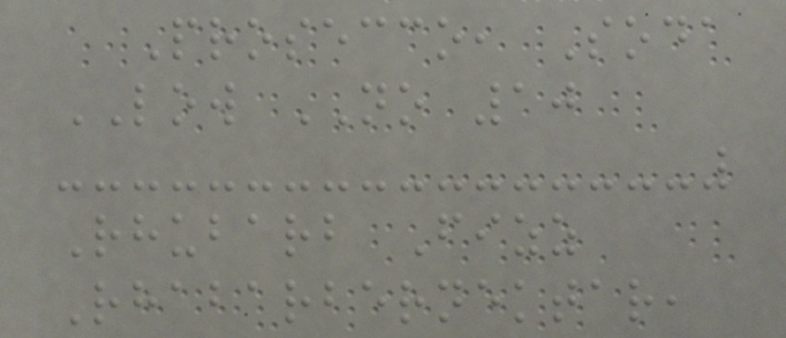Prosecco, Soda
LOW NO 10
Rhubarb Fizz
Rhabarbernektar,
